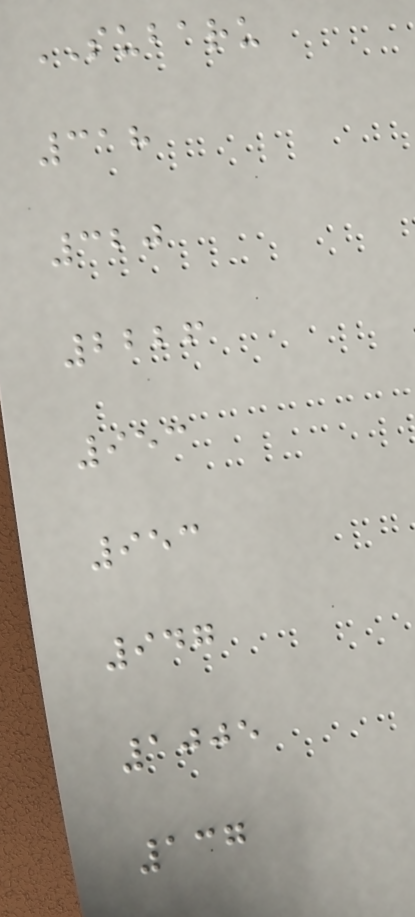SUBARU
318
320
2226
953
953
947
1005
137
